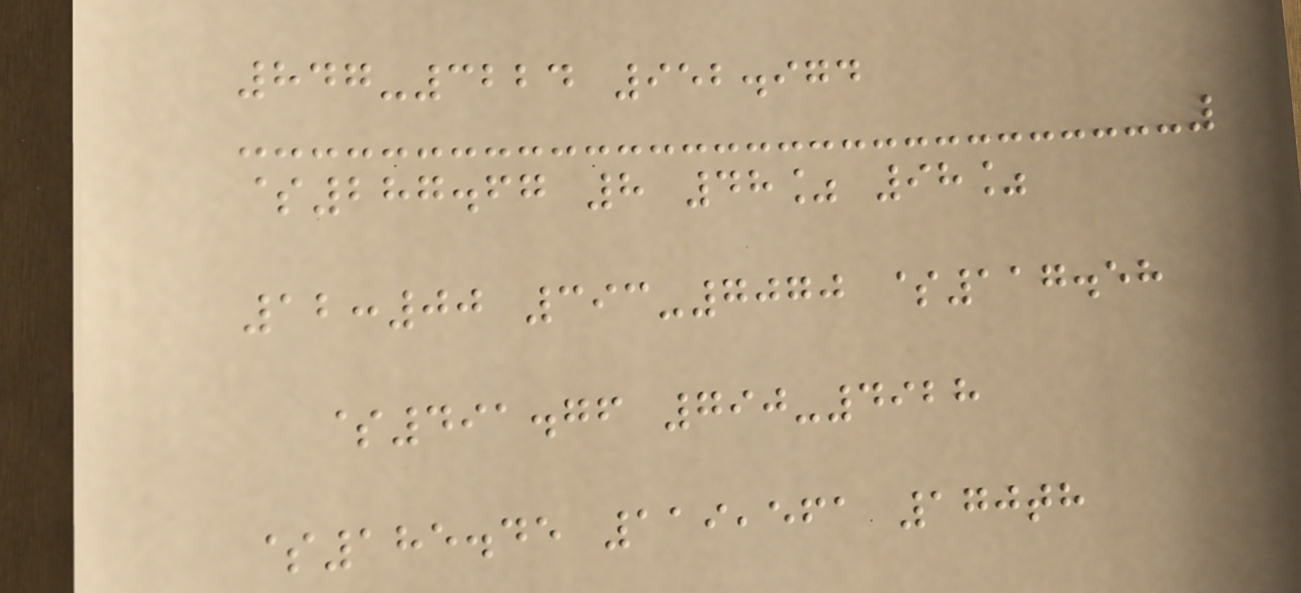847-3224 952.974
$287.67 8 48% 98%
12:00 393-7070 $117.58
$491.76 790-4928
$185.45 119,561 170th
